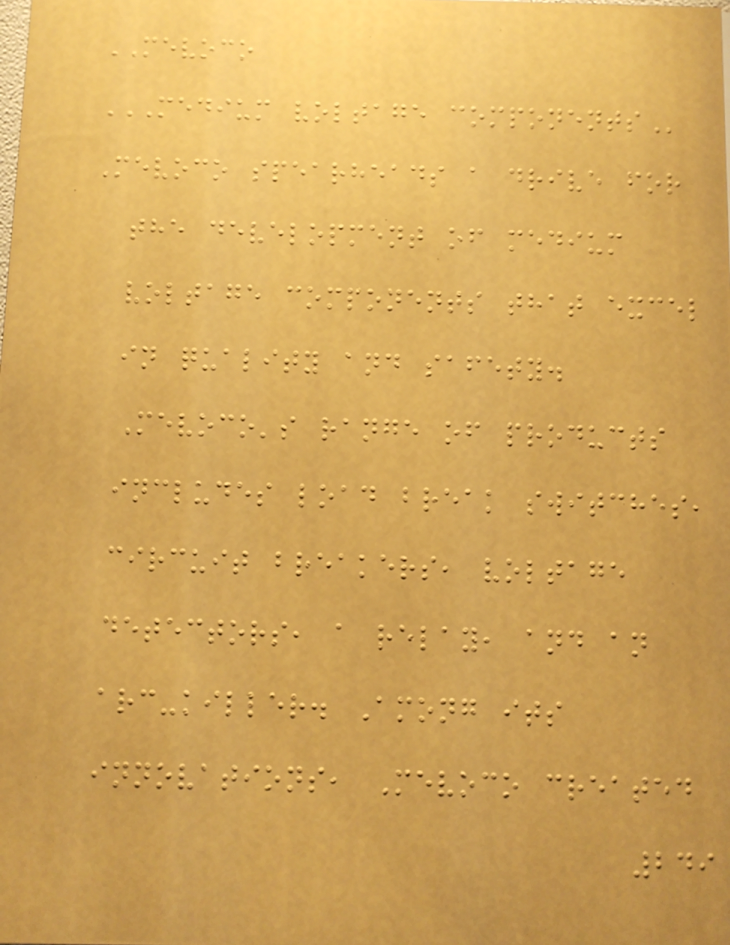MEVOCO
MEDIUM VOLTAGE COMPONENTS
Mevoco spearheads a drive for
the development of medium
voltage components that excel
in quality and safety.
Mevoco's range of products
includes load break switches,
circuit breakers, voltage
detectors, a relay, and an
arc-killer. Among its
innovations, Mevoco created
249
